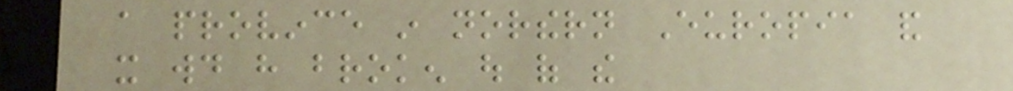a province in northern Europia and
it would have broken out of the
